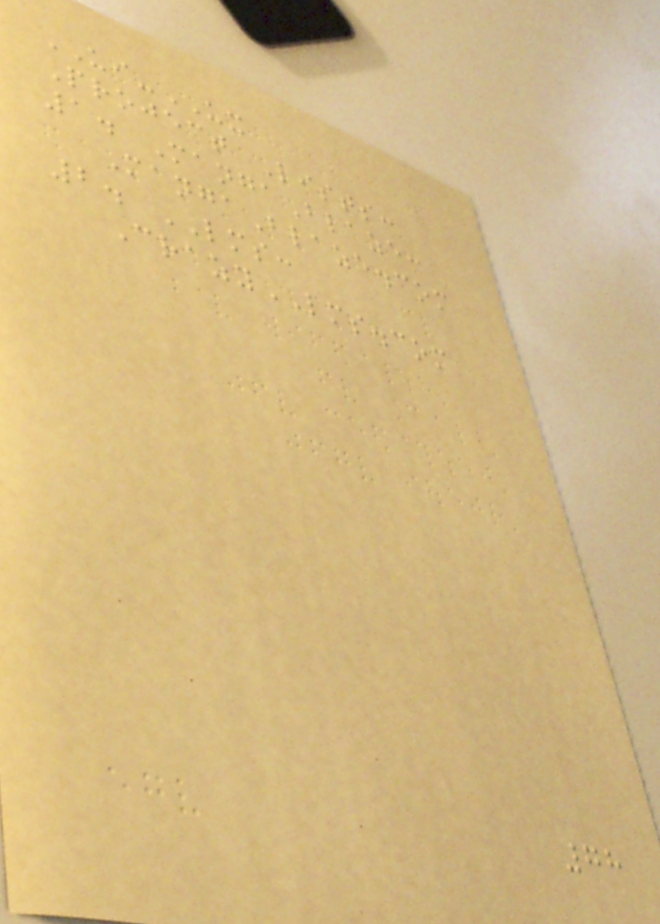UI-UX
Project Lists:
1. MangaBlaze:
MangaBlaze.com
2. LMS:
CrazyLMS.com
78
